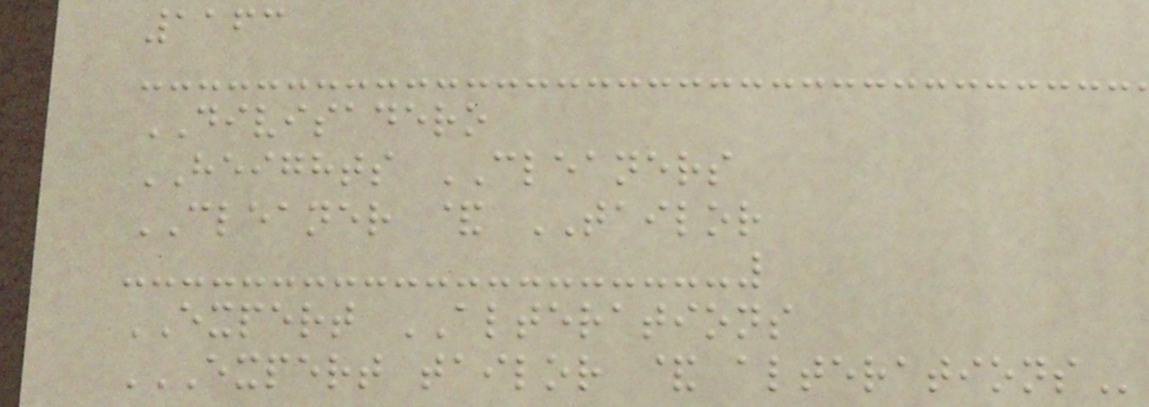1163
DIVISADERO
HEIGHTS CLEANERS
CLEANER & TAILOR
EXPERT ALTERATIONS
EXPERT TAILOR & ALTERATIONS
